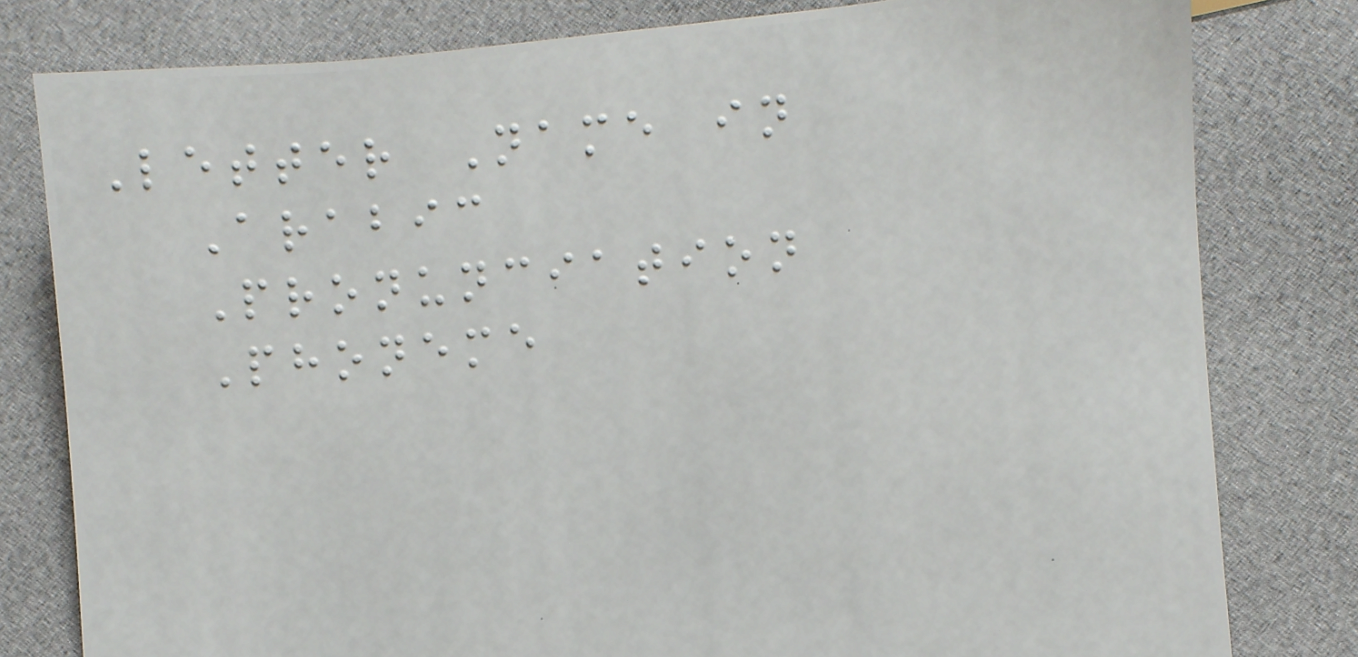Letter Name in
Arabic
Pronunciation
Phoneme
